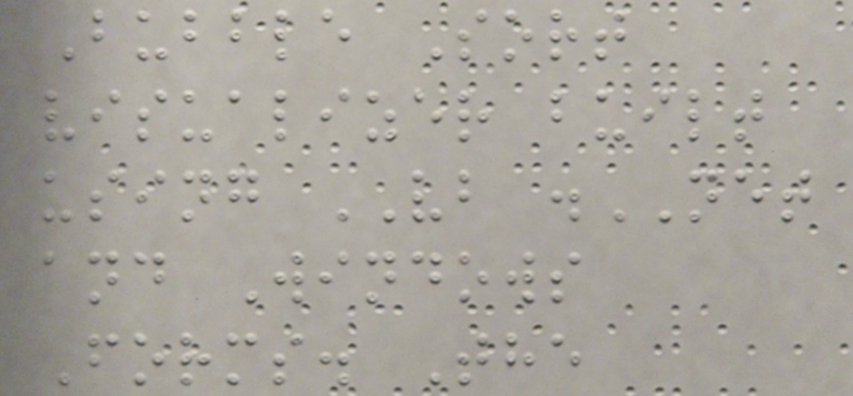Bubble Sort
visualizer built
using VB .NET
and Windows
Forms. The
